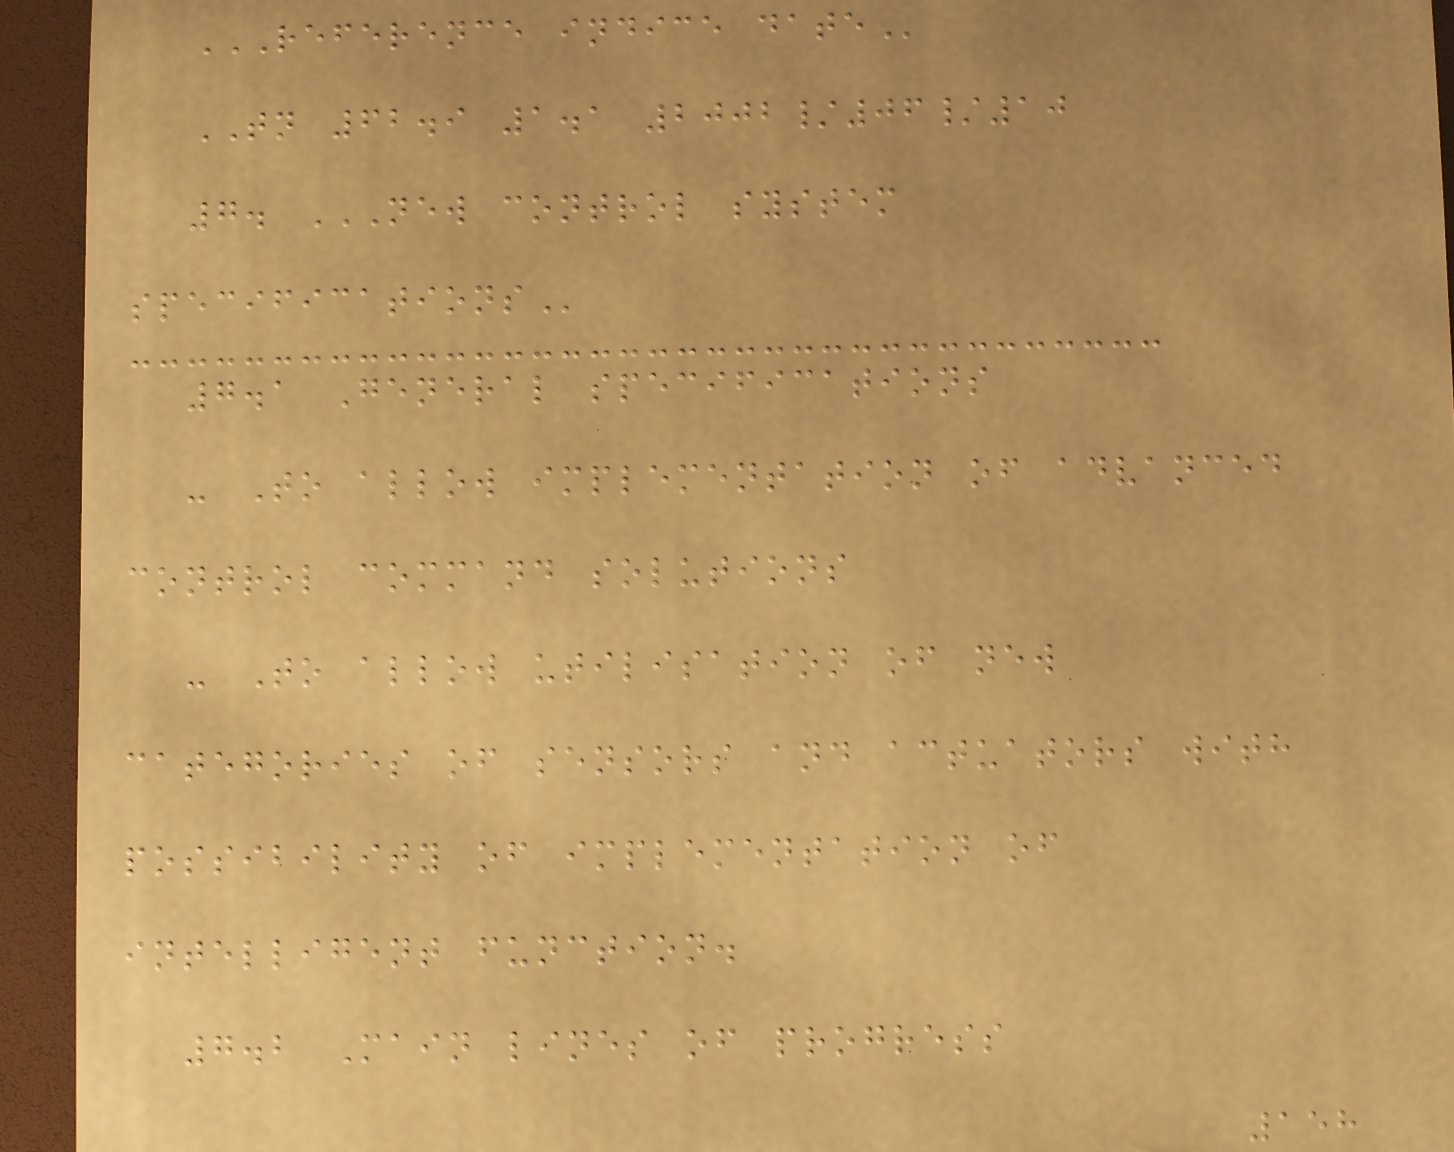REFERENCE INDICE DATE
TN 62.9 1.1 2002/06/10
7. NEW CONTROL SYSTEM
SPECIFICATIONS
7.1 General specifications
- To allow implementation of advanced
control command solutions
- To allow utilisation of new
categories of sensors and actuators with
possibility of implementation of
intelligent function.
7.2 Main lines of progress
158
